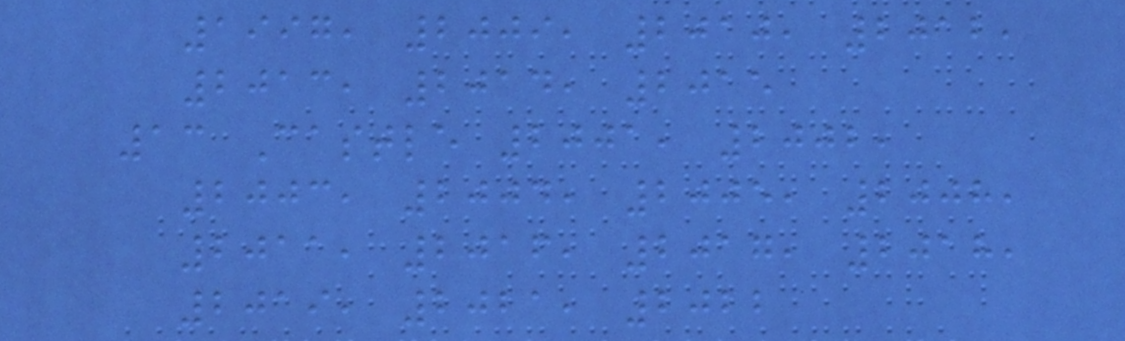1997, 2009, 2010, 2012,
2013, 2014, 2015
13 Castle 2001, 2002,
2003, 2004, 2005, 2008,
2011, 2016, 2017, 2018,
2019, 2021, 2022
